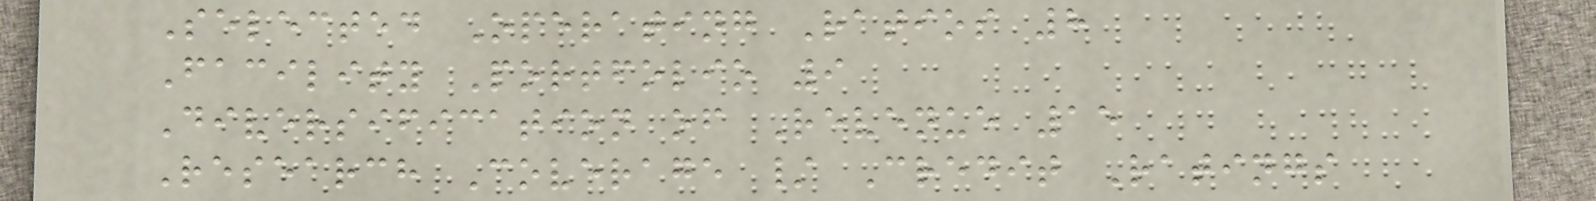Selected Operating Ratios 8
Facility Portfolio 9
Diversification of Revenue 15
Research Coverage / Credit Ratings
